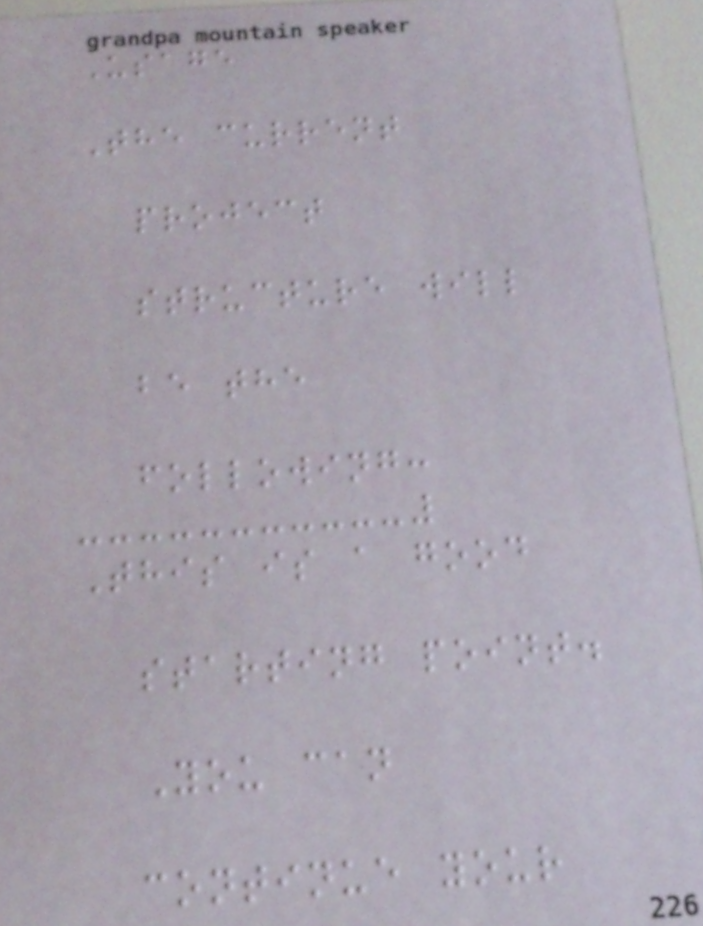Usage
The current
project
structure will
be the
following:
This is a good
starting point.
You can
continue your
